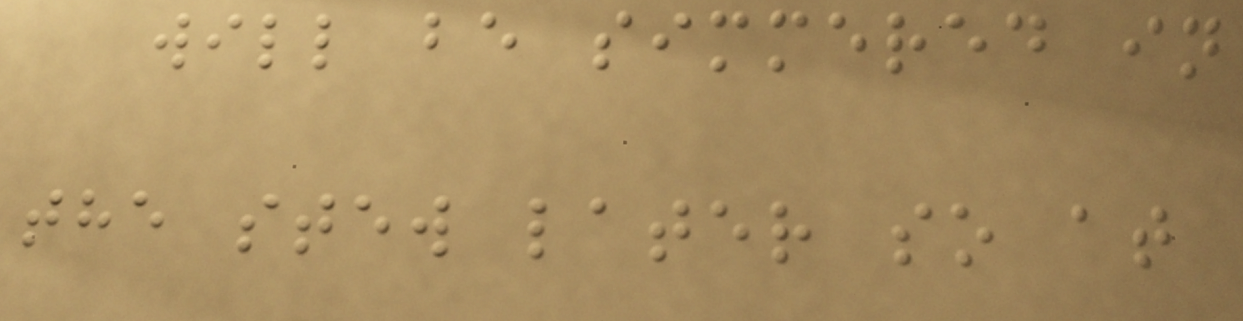will be simmered in
the stew later so at
